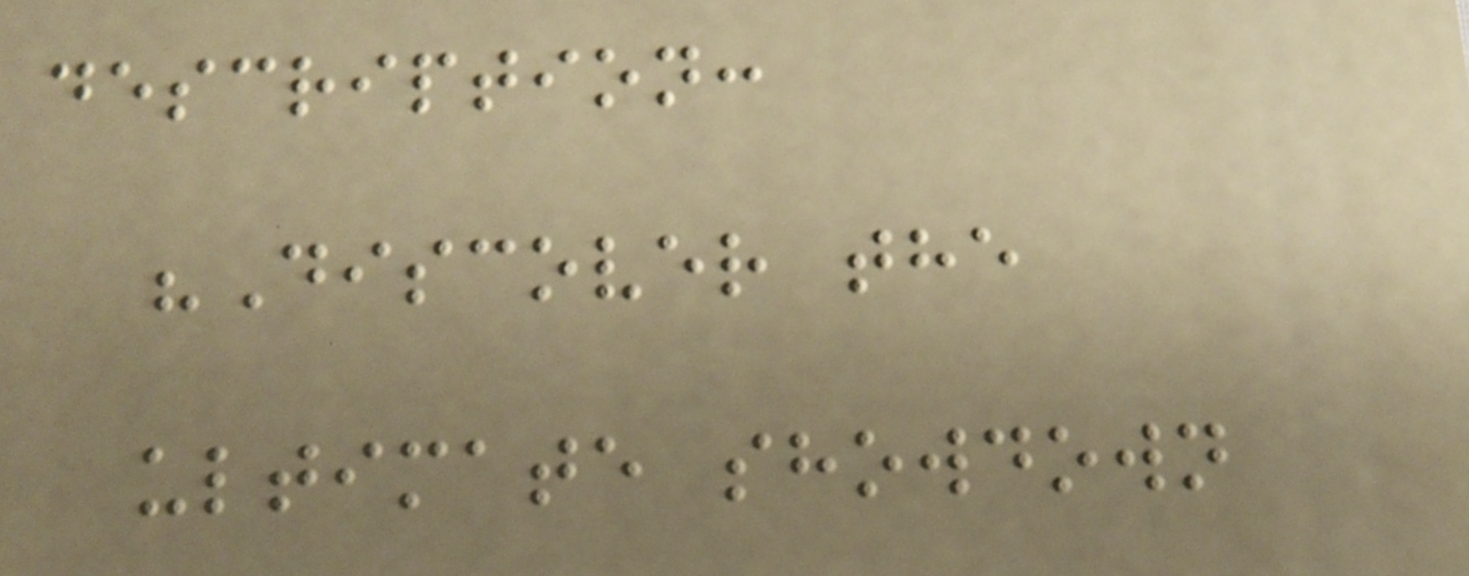description:
"Discover the
ultimate showdown
